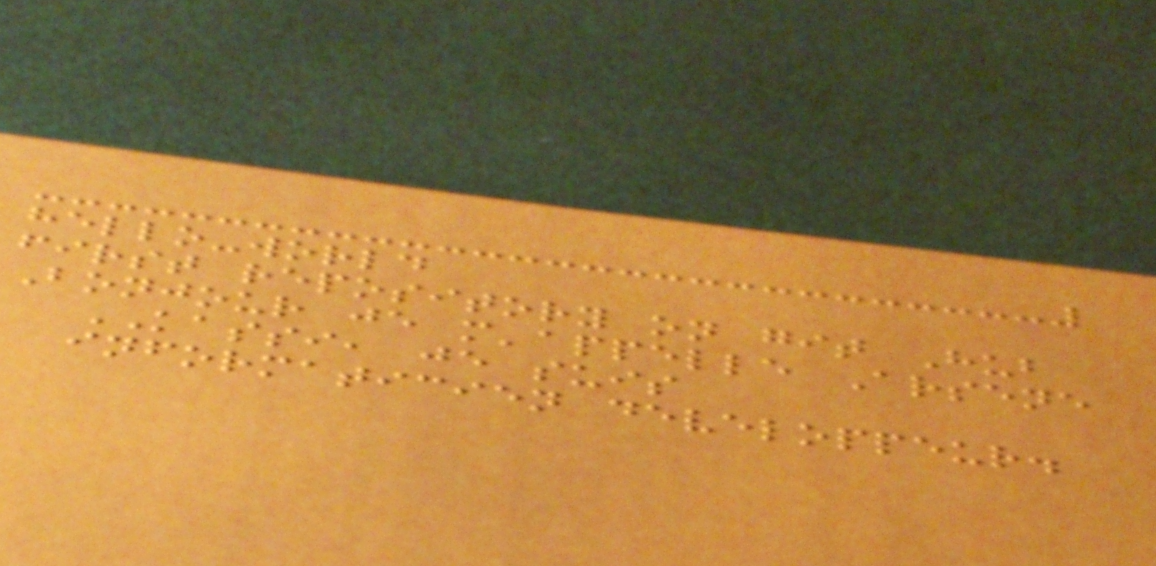hello-world
first repository on git Hub
Bonjour je m'appelle Arsene
KASSI, je suis
informaticien developpeur.
